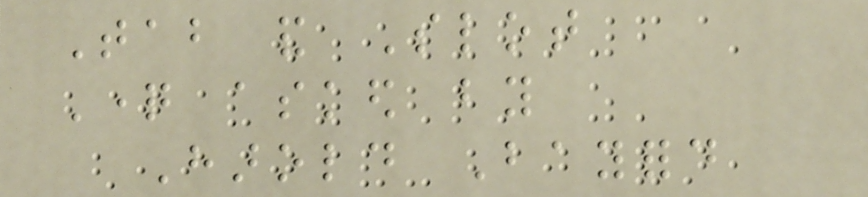Tab and Slot
Question asked by
Harold Bayford
